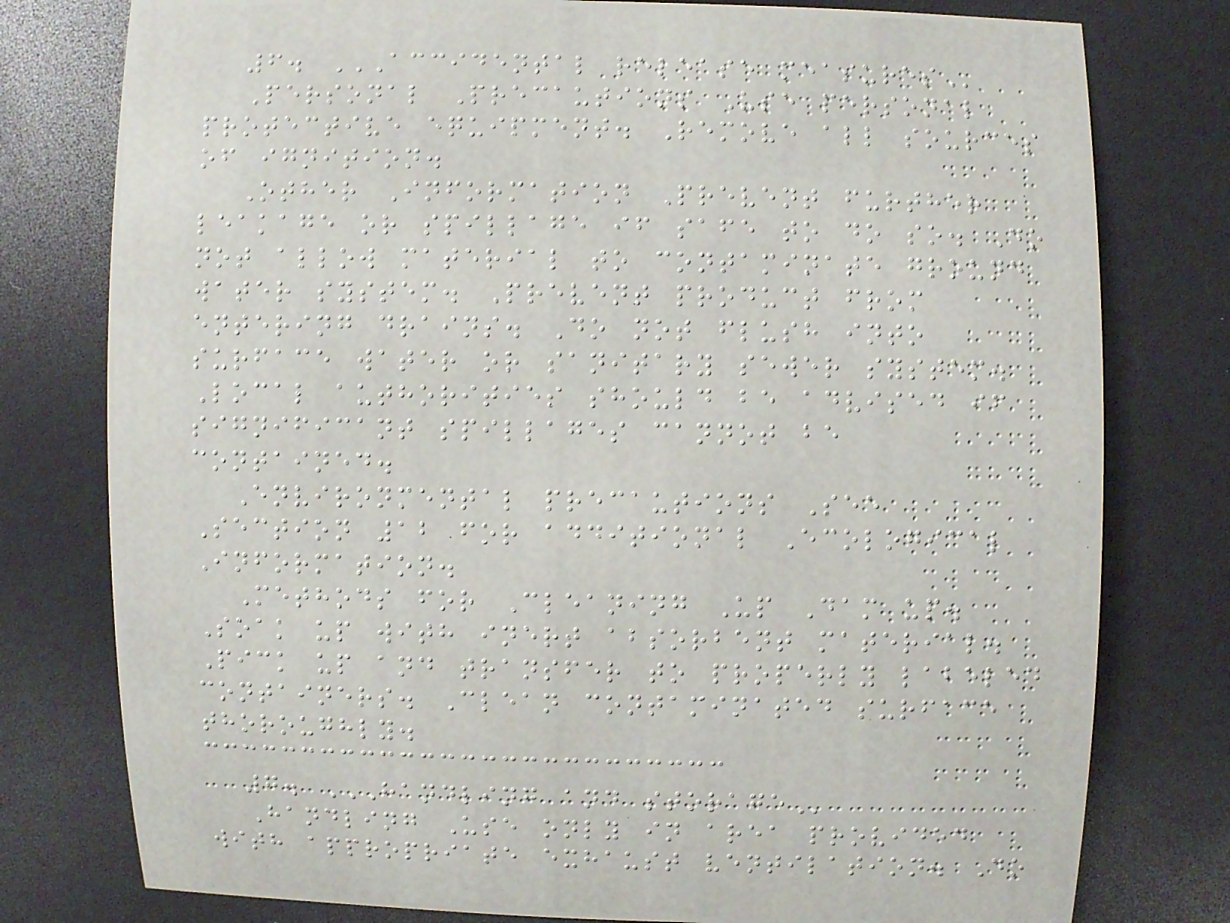6. ACCIDENTAL RELEASE MEASURES
Personal Precautions Use personal
protective equipment. Remove all sources
of ignition.
Other Information Prevent further
leakage or spillage if safe to do so. Do
not allow material to contaminate ground
water system. Prevent product from
entering drains. Do not flush into
surface water or sanitary sewer system.
Local authorities should be advised if
significant spillages cannot be
contained.
Environmental precautions See
Section 12 for additional Ecological
Information.
Methods for Cleaning Up Dam up.
Soak up with inert absorbent material.
Pick up and transfer to properly labeled
containers. Clean contaminated surface
thoroughly.
7. HANDLING AND STORAGE
Handling Use only in area provided
with appropriate exhaust ventilation. Do
